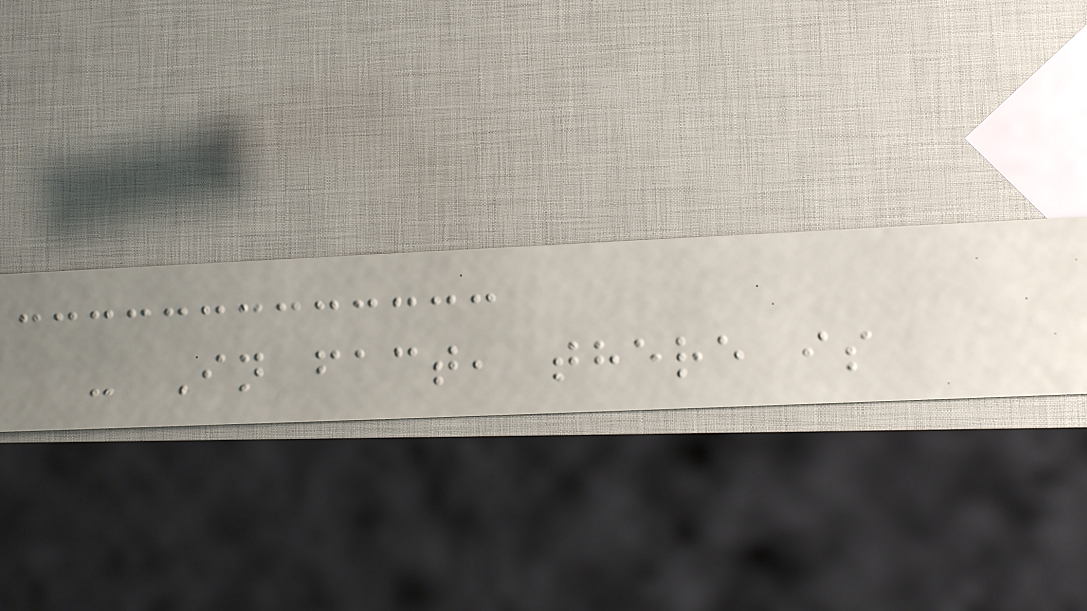- In fact, there is
